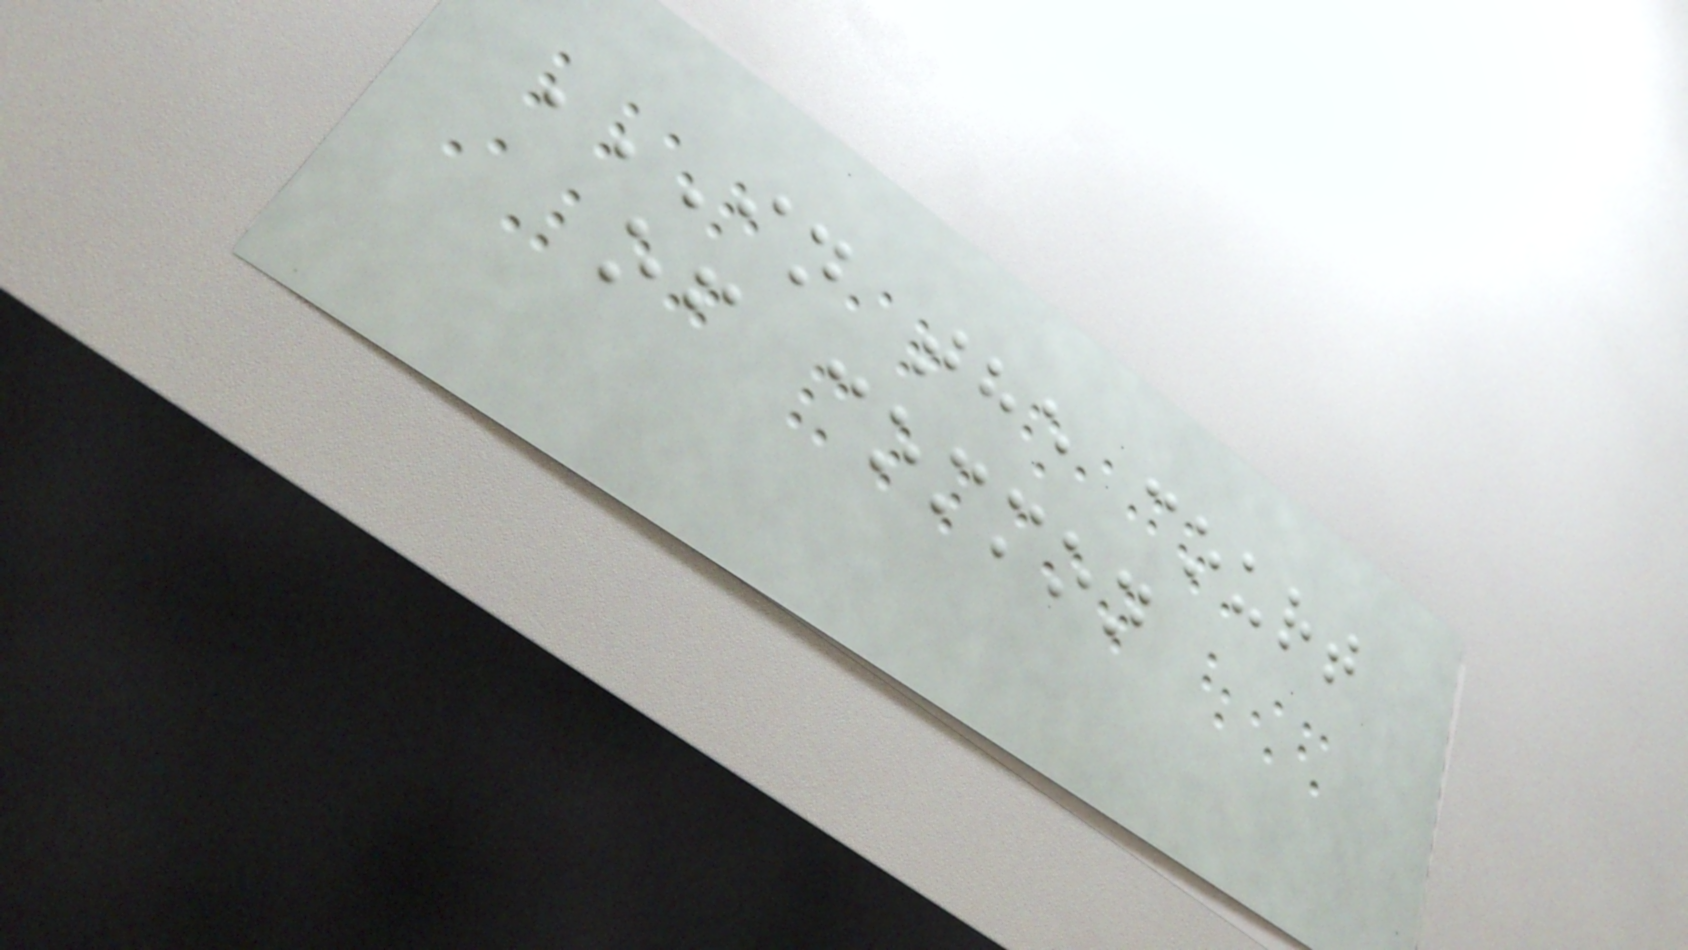IN THE COURT
OF COMMON
